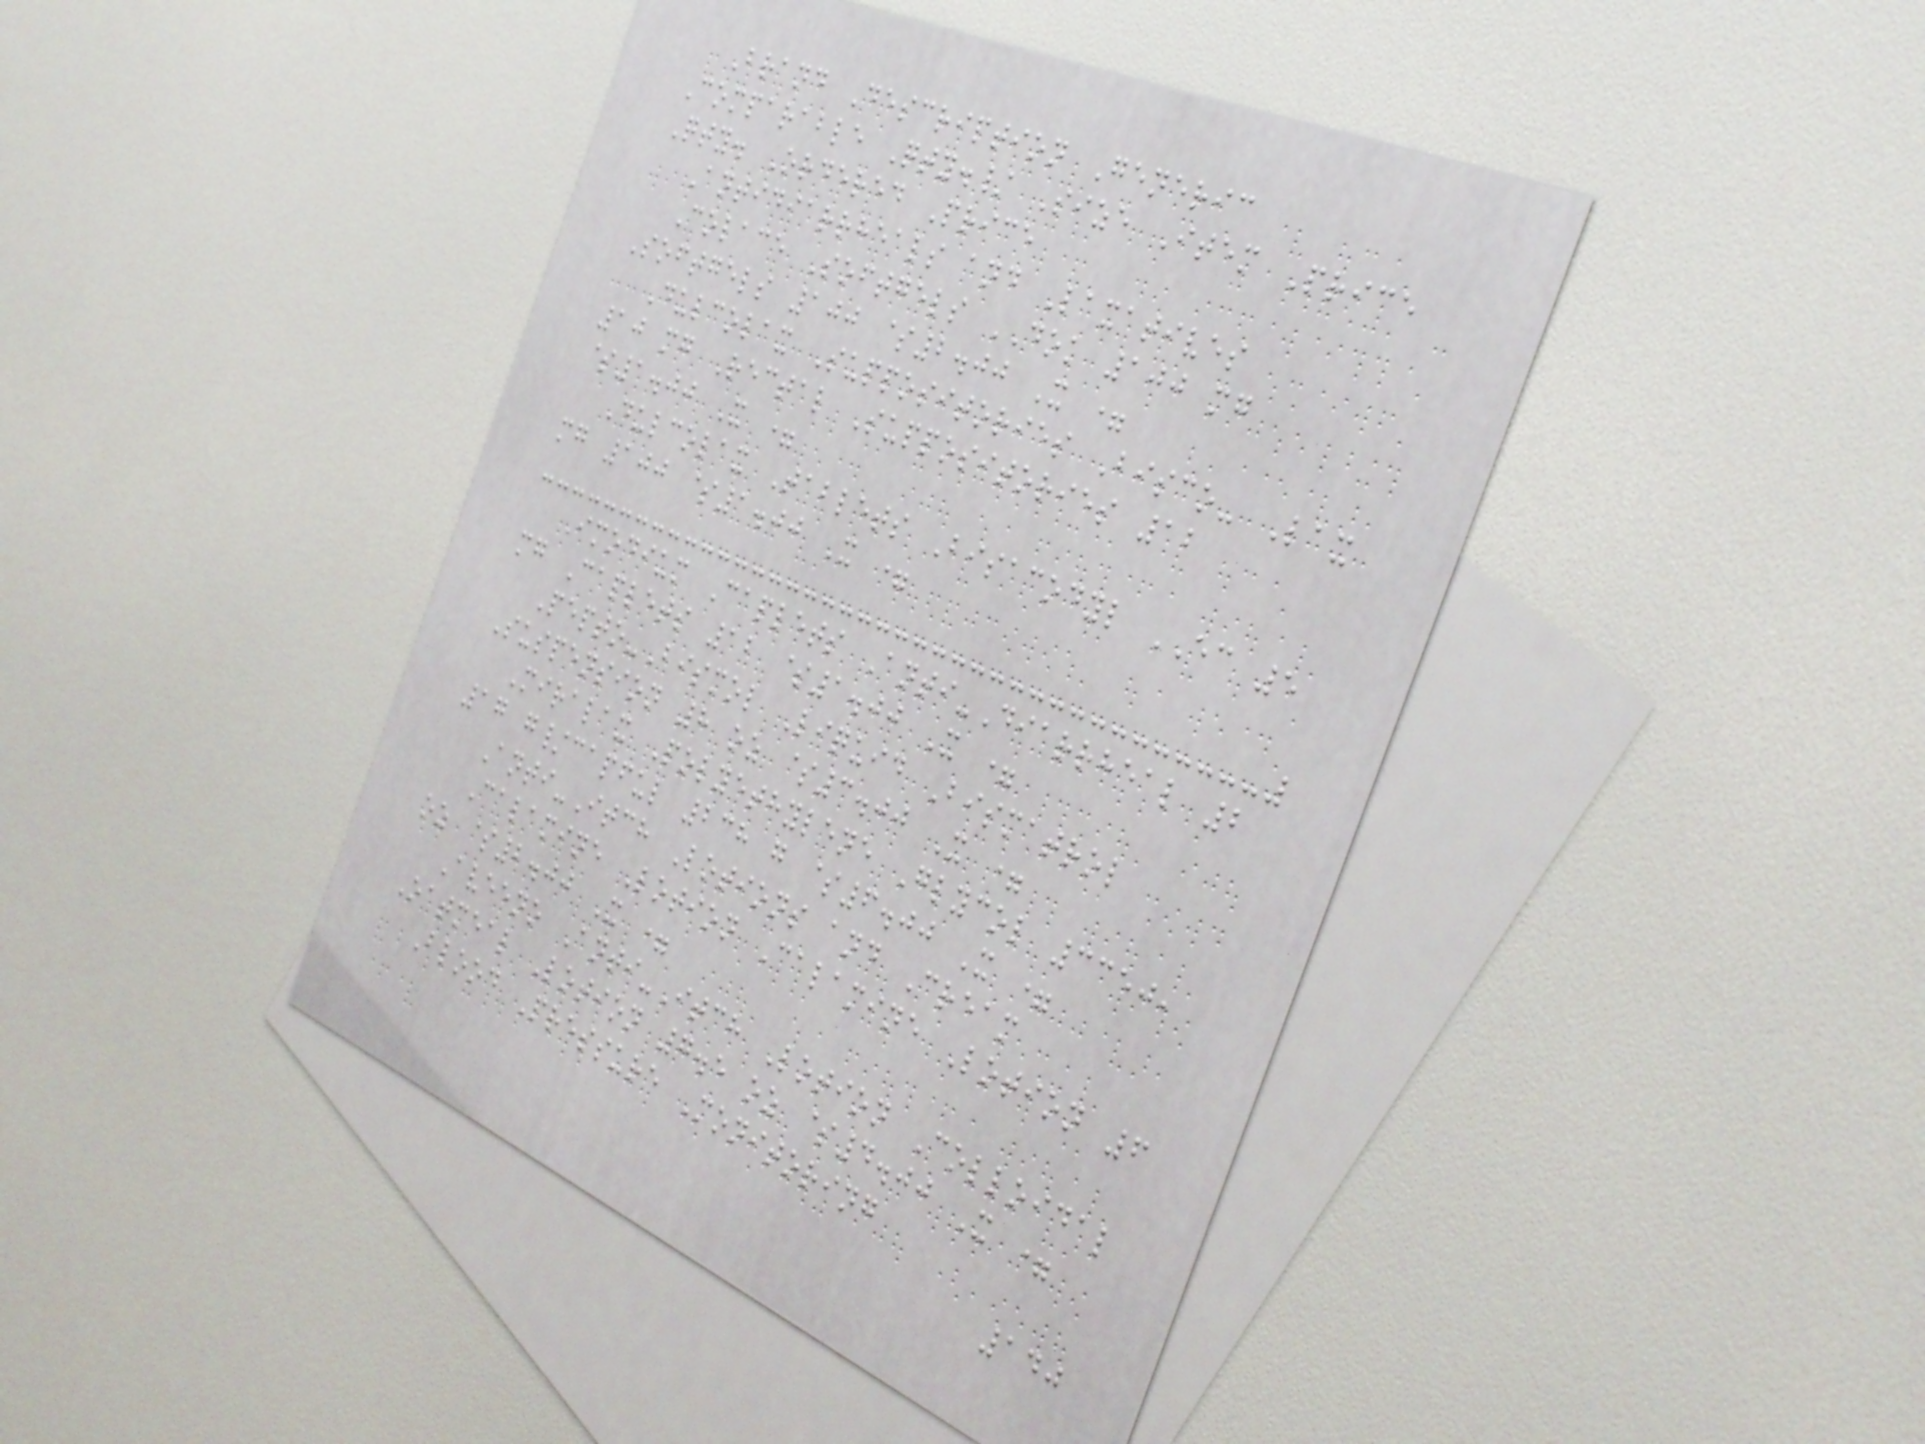Brand Description Generic
Comparable Qty./ Size Item Price
Qty. Ordered Price
Antidiarrheals and Laxatives
Colace Softgels DOK 100 mg
Softgels 100 $2.00 X =
Dulcolax Suppositories Bisco- Lax
10 mg Rectal Suppositories 12
$1.00 X =
Dulcolax Tablets Bisacodyl EC 5
mg 100 $1.00 X =
Imodium Caplets Anti-Diarrheal 2
mg Caplets 12 $1.00 X =
Pepto-Bismol Liquid Bismatrol
Suspension 8 oz $3.00 X =
Miralax Polyethylene Glycol 3350,
17 g/capful 238 g $6.00 X =
Anti-Itch Lotions and Cream
Calamine Lotion Calamine Lotion 6
oz $2.00 X =
Aveeno Anti-Itch Lotion Colloidal
Oatmeal Lotion 7.5 oz $4.00 X =
Blood Pressure Monitoring
140
